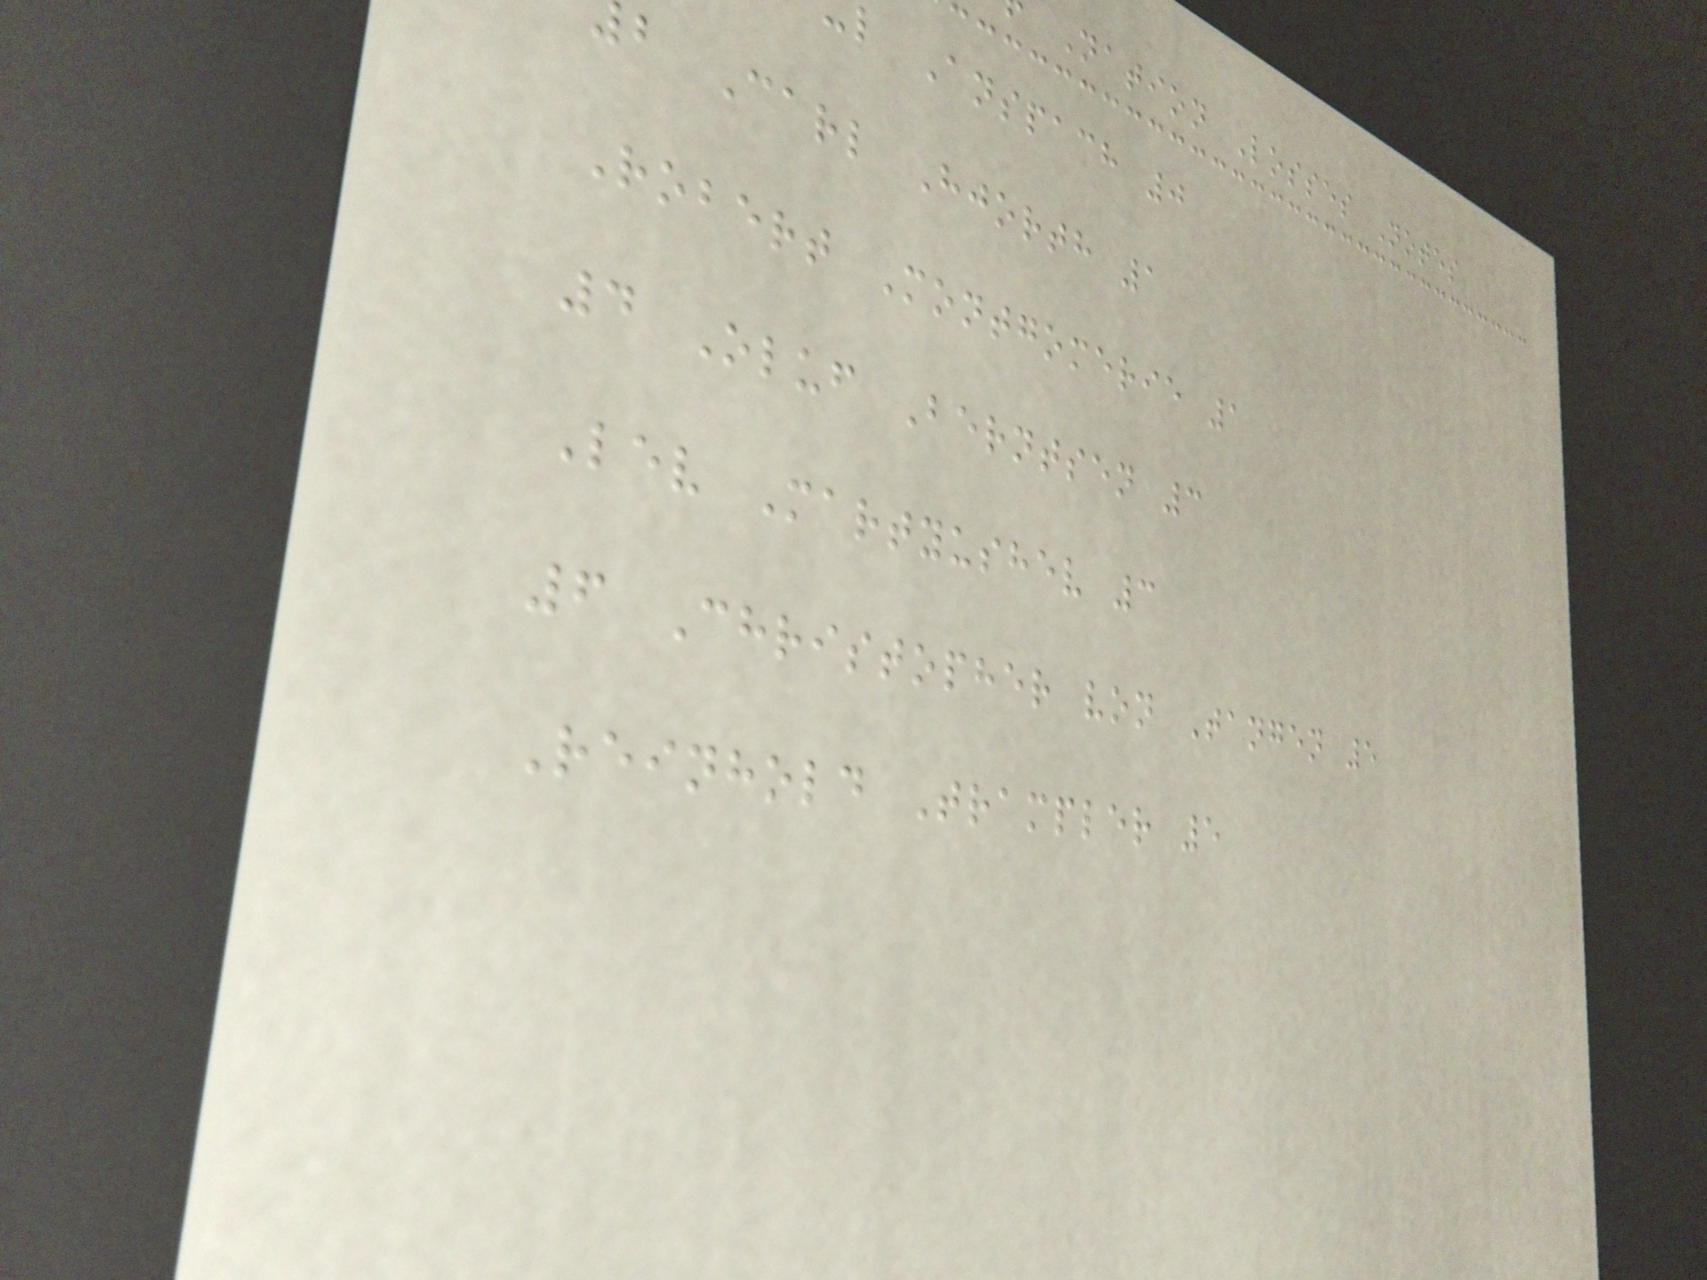Nation Losses Notes
l Anspach 0
b Carl Hjorth 1
Robert Montgomerie 1
4 Oluf Berntsen 3
Lev Martyushev 3
6 Christopher von Tangen 5
Reinhold Trampler 5
